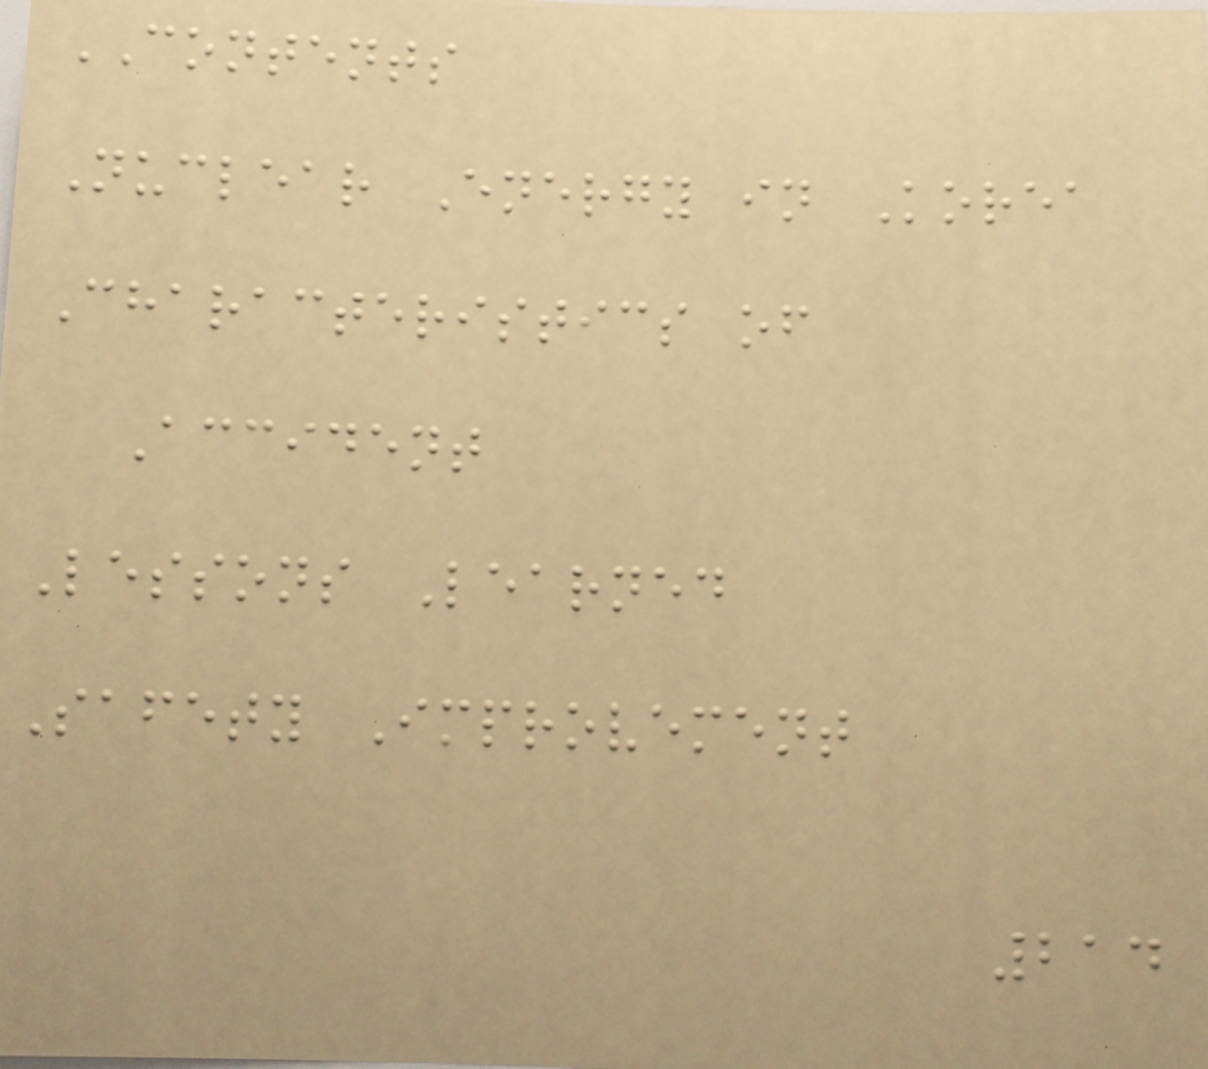CONTENTS
Nuclear Energy in Korea
Characteristics of
Accident
Lessons Learned
Safety Improvement
214
